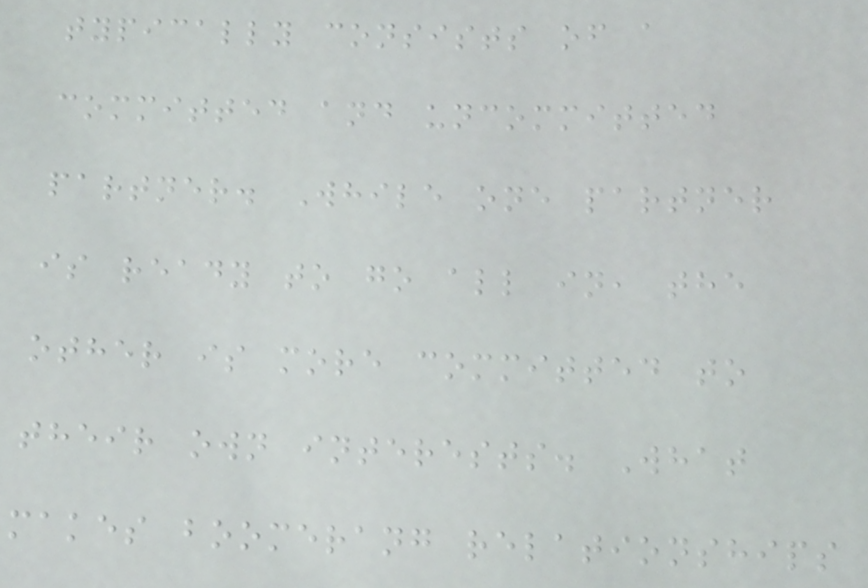typically consists of a
committed and uncommitted
partner. While one partner
is ready to go all in, the
other is more committed to
their own interests. What
makes boomerang relationships
